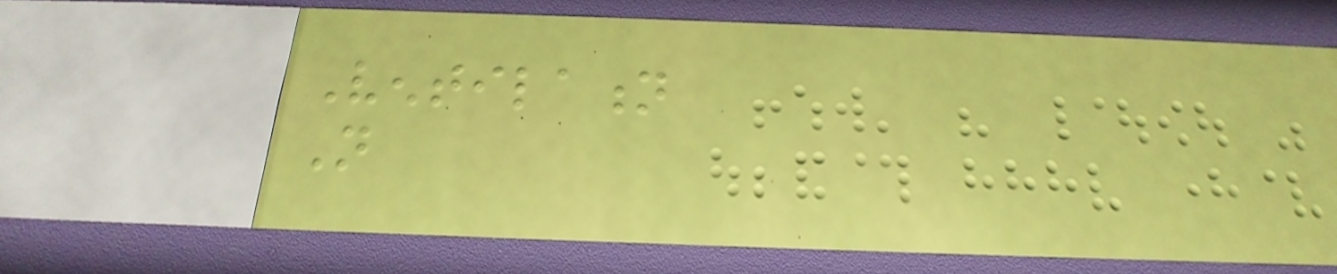Ventilation
Not
